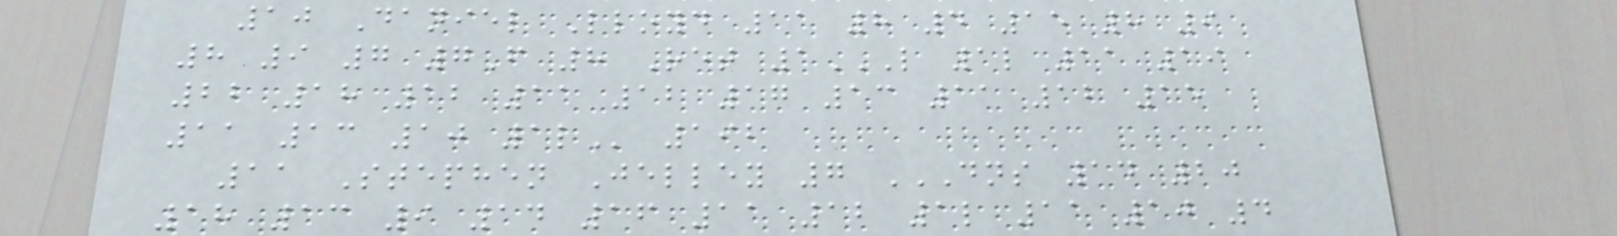10 Daniel Lloyd 11 8 4 15 8 9
8 9 7 7F 8 Ret 1L 1L 11 19
22 18 12 11 12 17 13 11 12 15
11 13 10 1L 192
11 Stephen Jelley 7 DNS 14 20
18 13 9 14 16 11 12 1L 11 10 4
